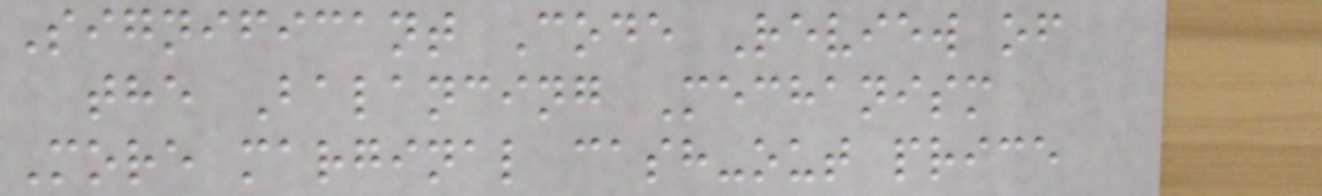Significant Code Review of
the Balancing Mechanism
More marginal cash-out price
